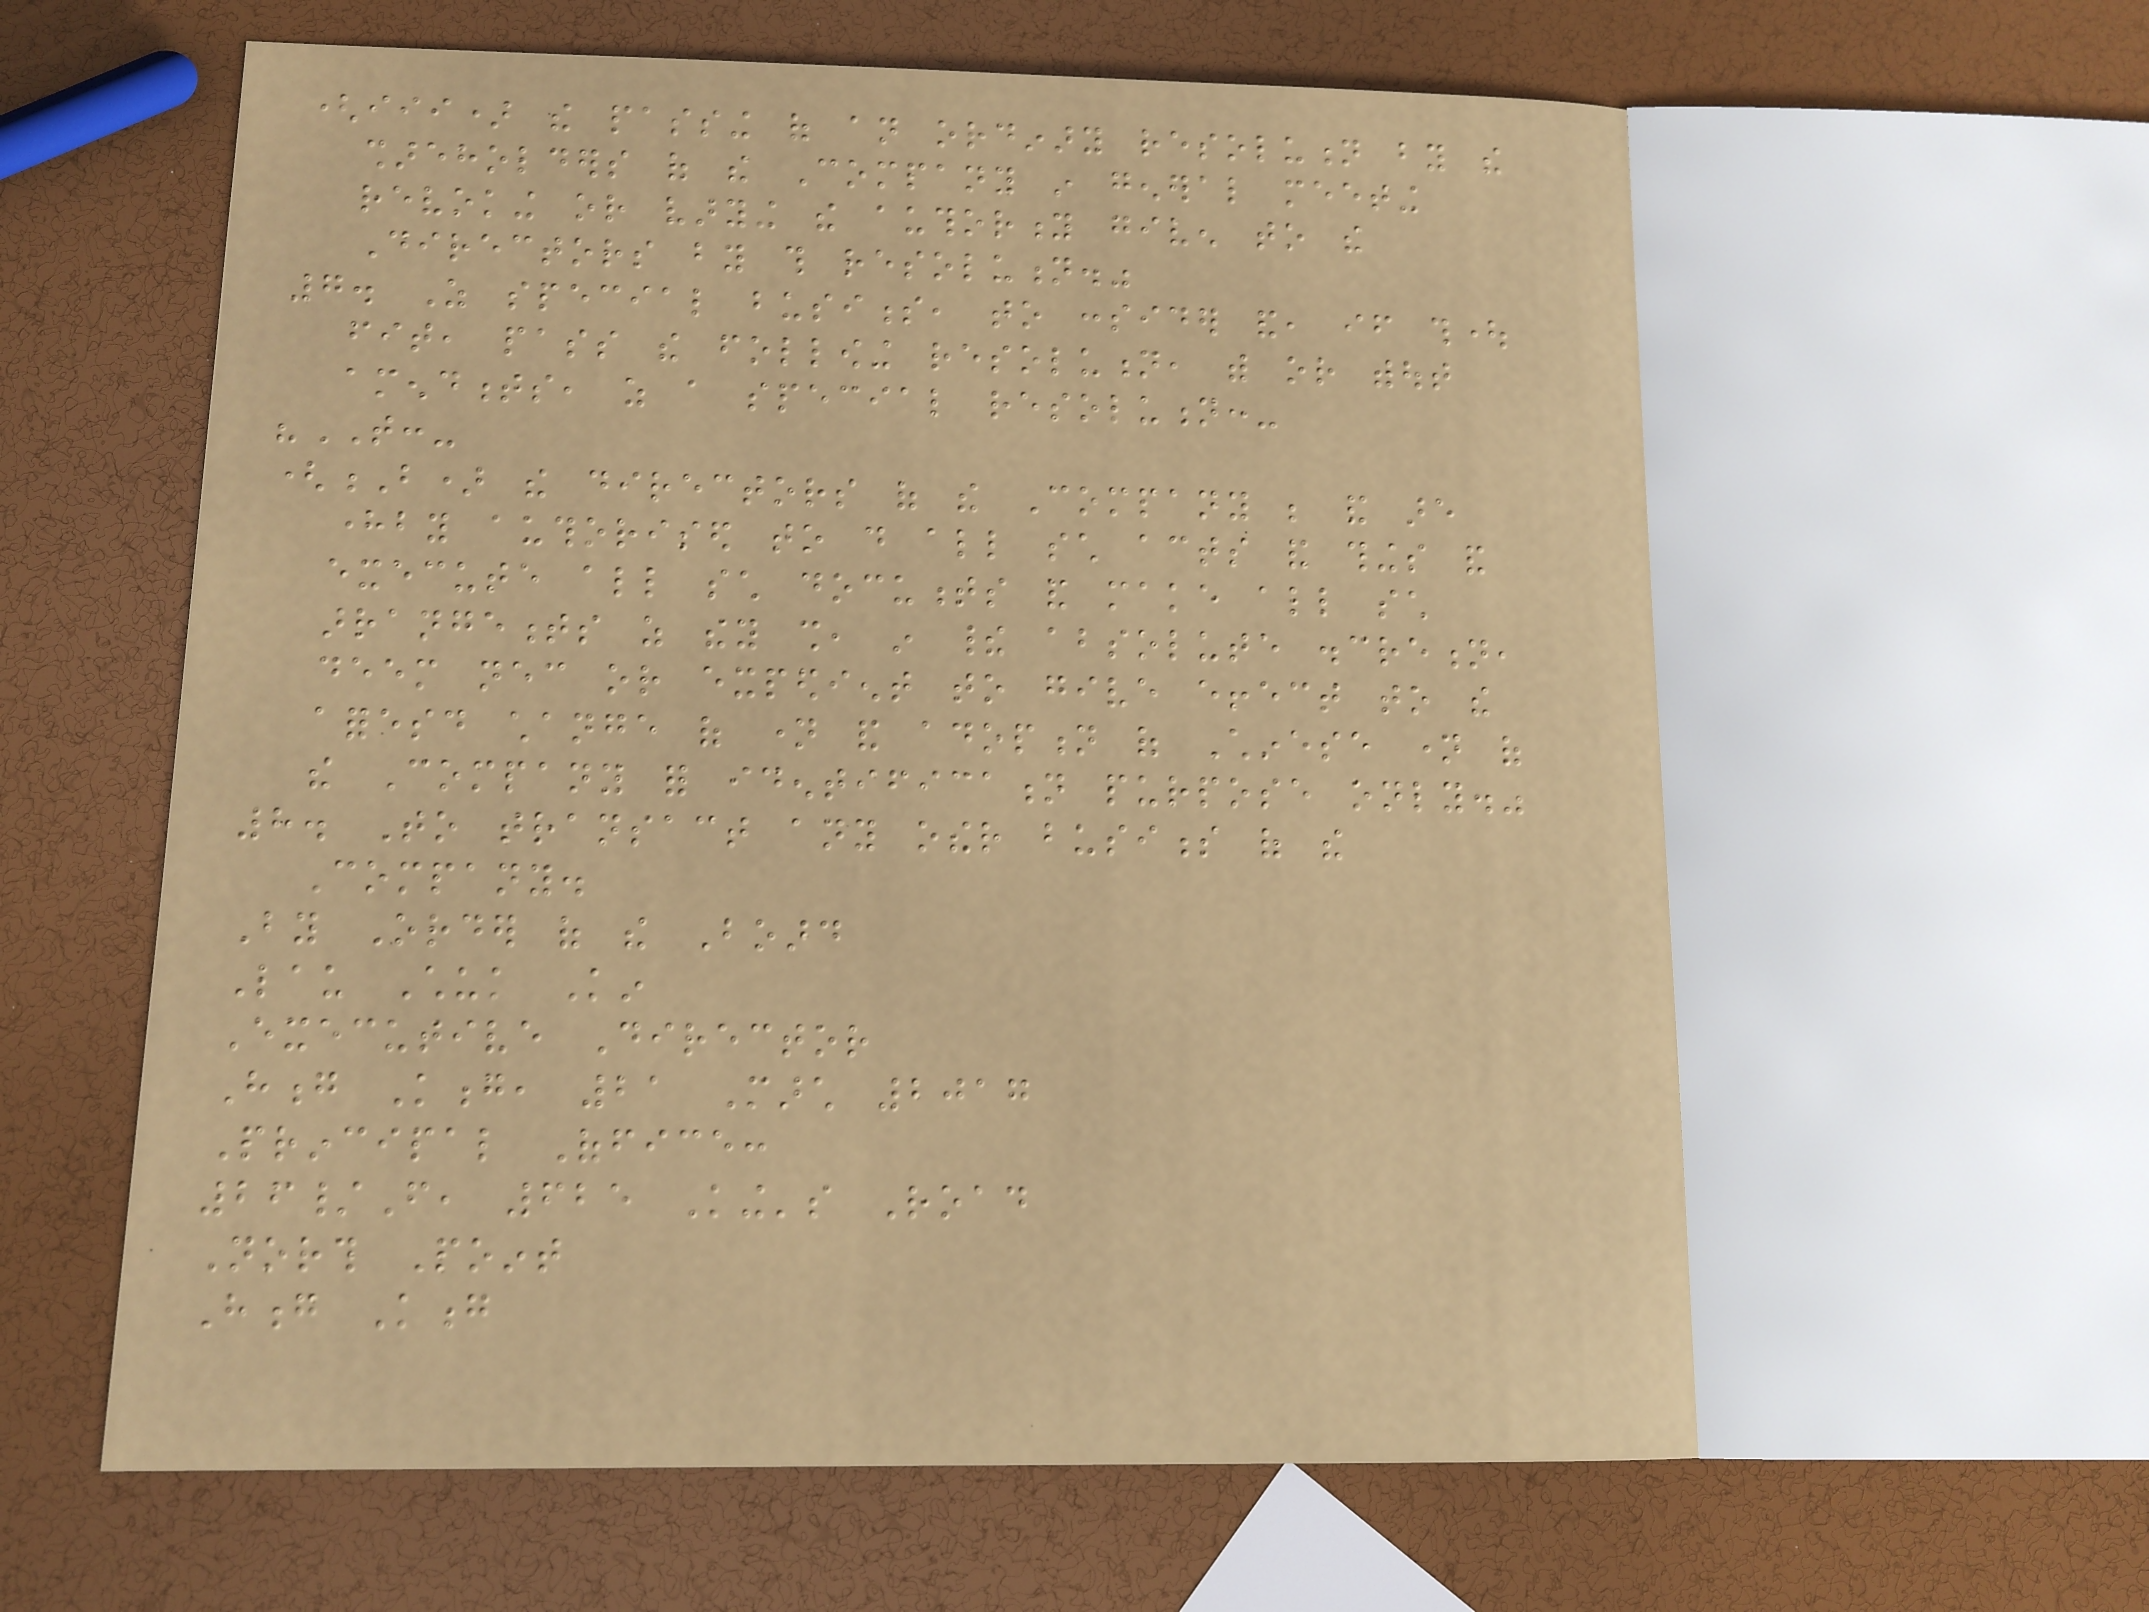(iii) the passing of an ordinary resolution by the
shareholders of the Company in general meeting
revoking or varying the authority given to the
Directors by this resolution."
7. As special business, to consider and, if thought
fit, pass the following resolution, with or without
amendments, as a special resolution:-
"THAT:-
(B) the directors of the Company be and are
hereby authorised to do all such acts and things and
execute all such documents and make all such
arrangements as they shall, in their absolute discretion,
deem necessary or expedient to give effect to the
aforesaid change of name and adoption of Chinese name of
the Company for identification purpose only."
8. To transact any other business of the
Company.
By Order of the Board
Lau Chuk Kin
Executive Director
Hong Kong, 21 March 2017
Principal Office:
26/F, 625 King's Road
North Point
Hong Kong
